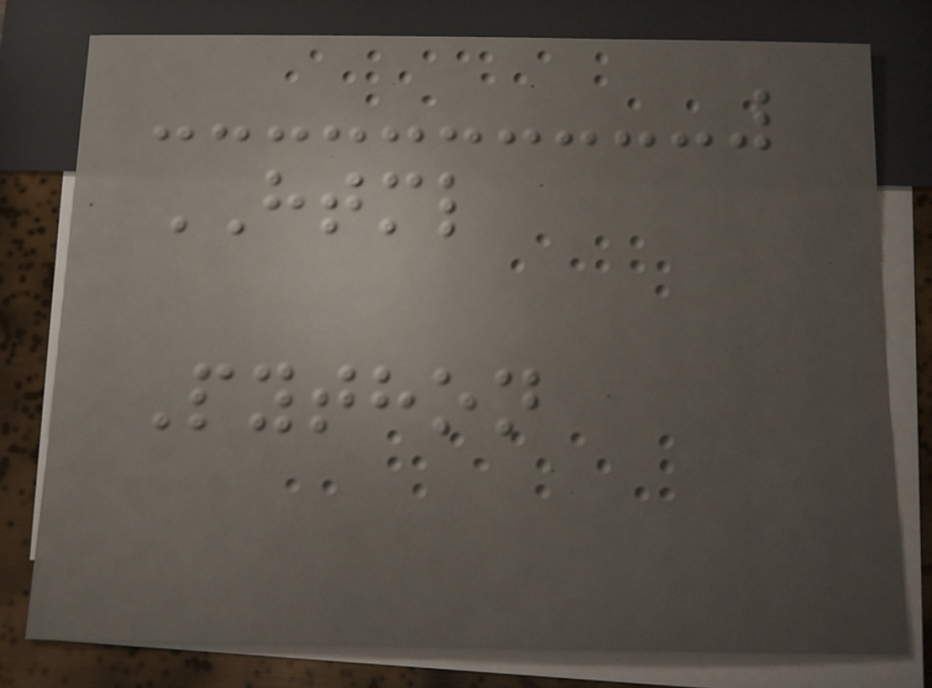HTML
Python
